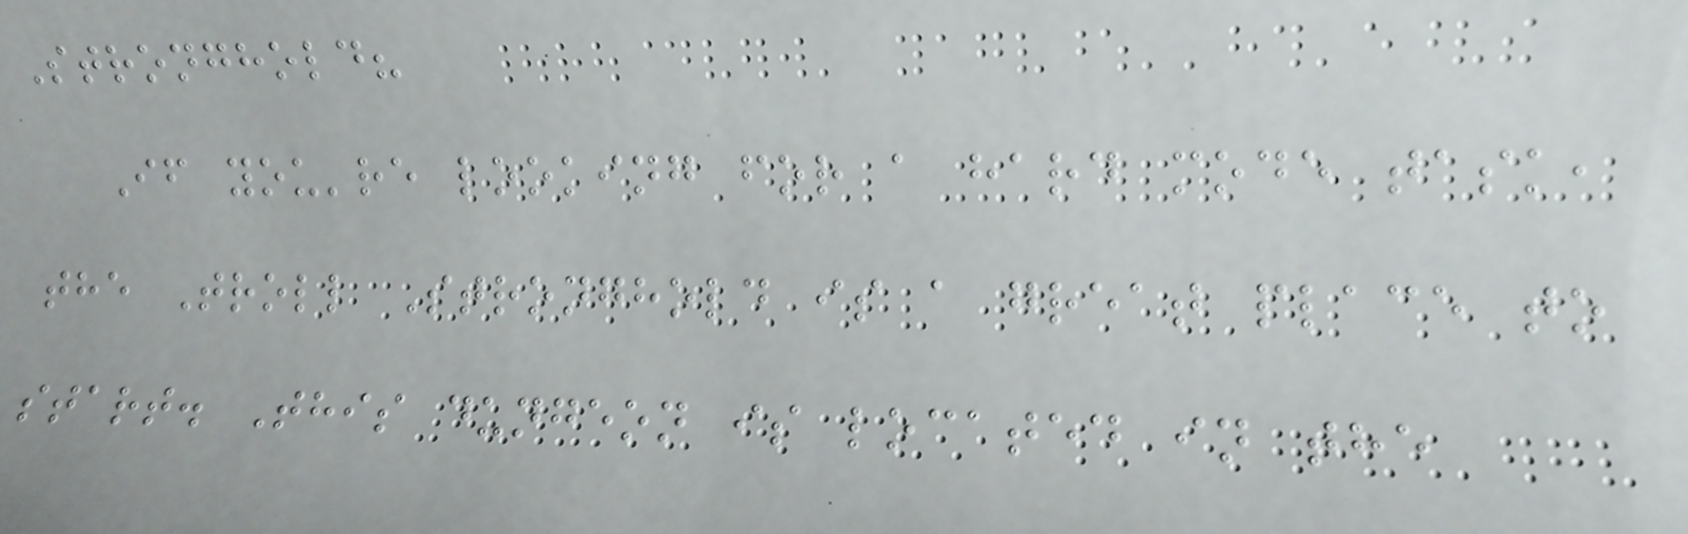Stronghold?
If you're looking for a hard mode task,
the Troll Stronghold is a great place to
start. This dungeon is located in the
